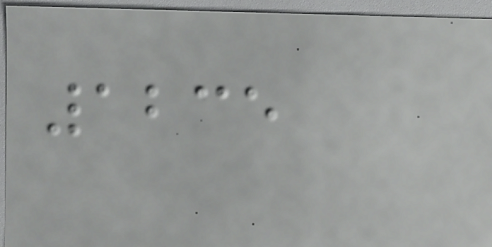1235
